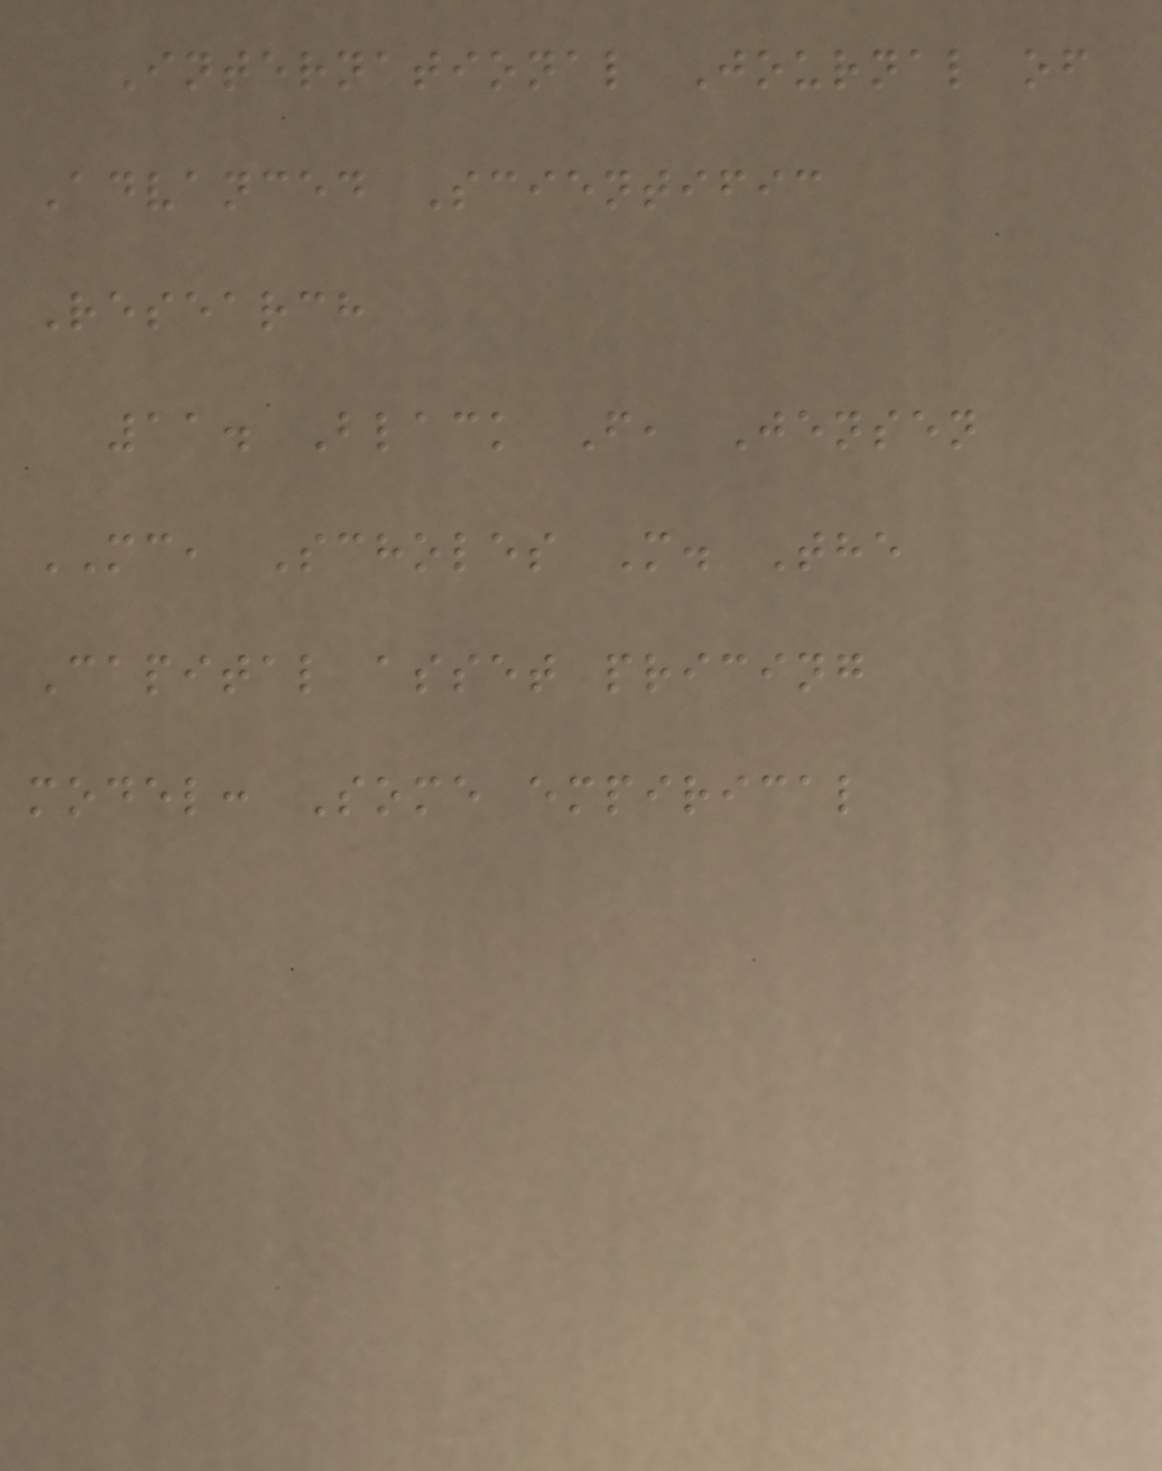International Journal of
Advanced Scientific
Research
11. Black F, Jensen
MC, Scholes M. The
Capital asset pricing
model: Some empirical
